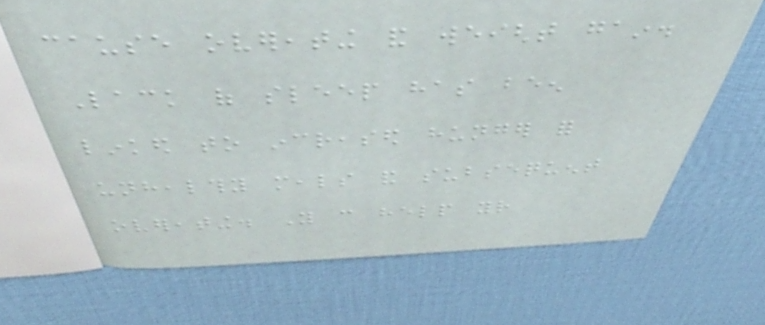cause overeating and weight gain.
Lack of sleep has been
linked to increased hunger for
unhealthy meals and subsequent
overeating. You can help your
